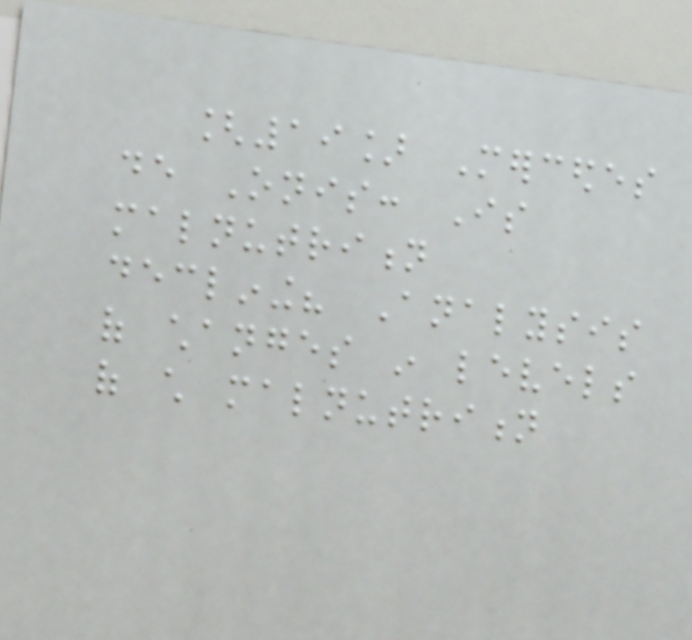[19] Mercedes
de Onis: Is
malnutrition
declining? Analysis
of changes in levels
of child malnutrition
